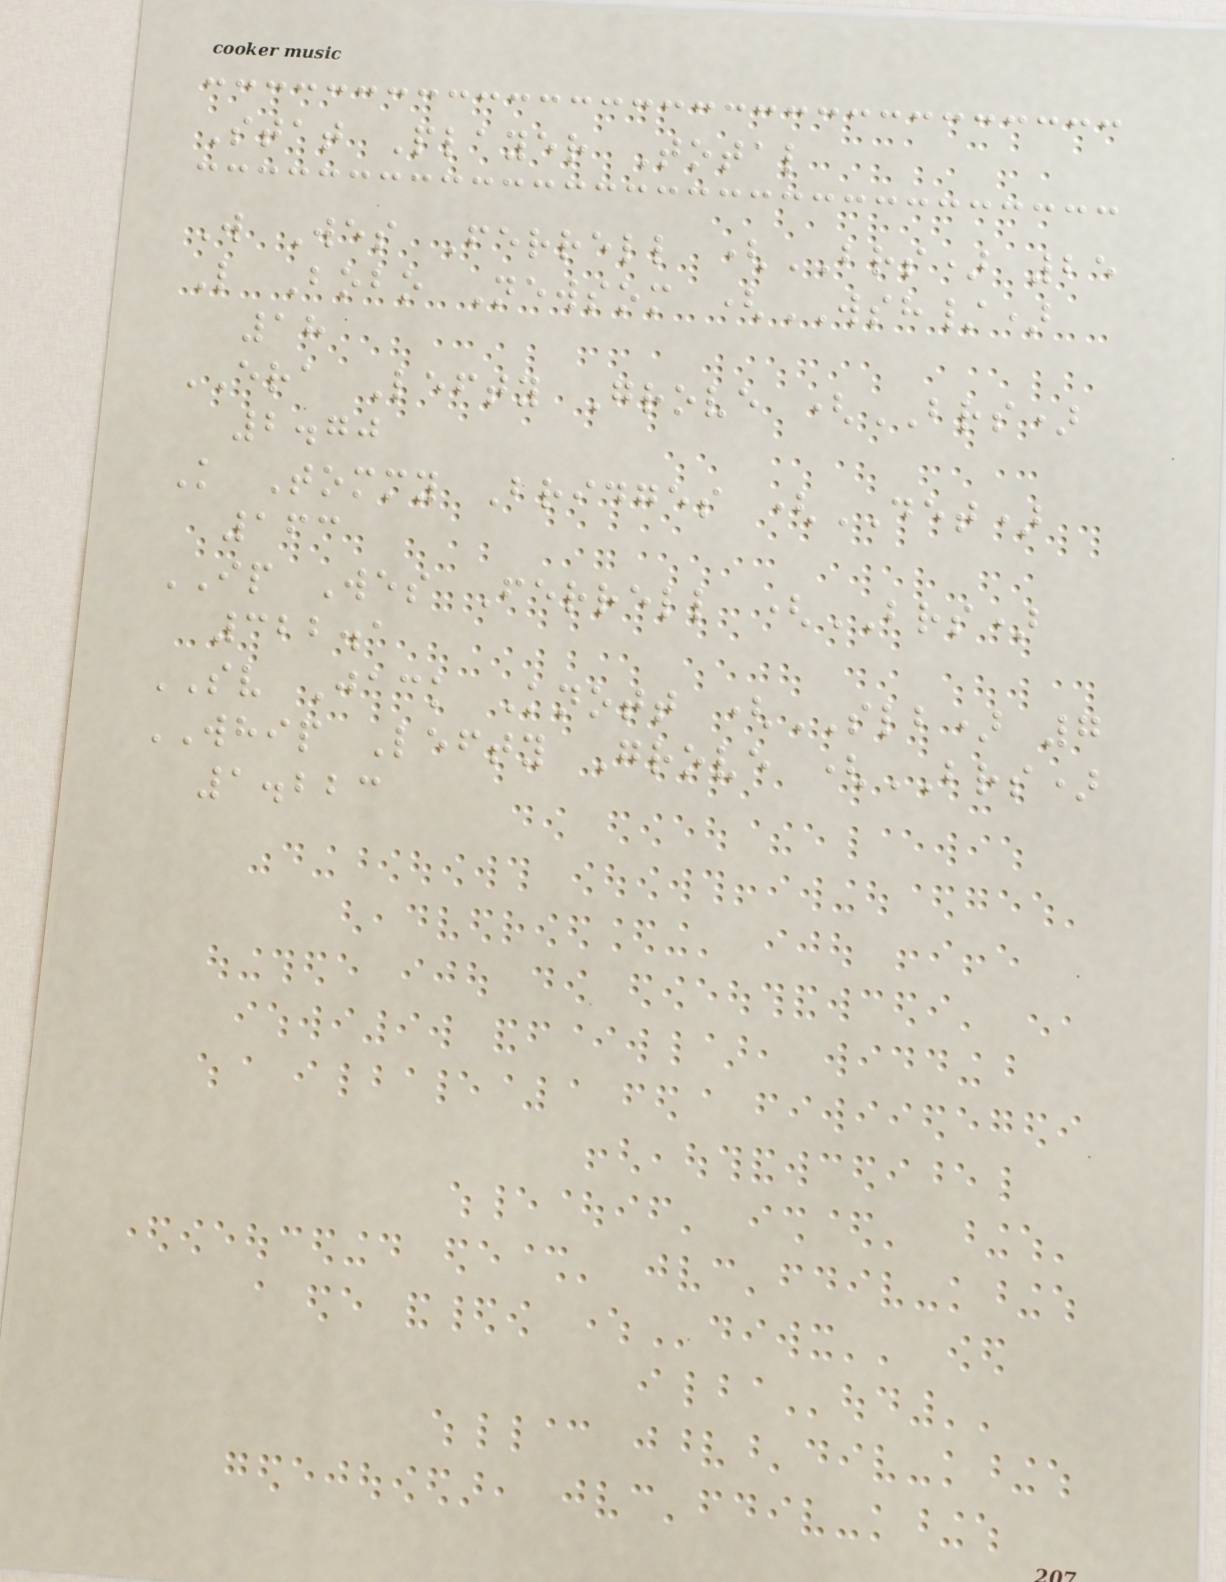Stat Player Total
W Wes Ferrell (BRS) 25
L Bobo Newsom (WSH/)
18
ERA Lefty Grove (BRS)
2.70
K Tommy Bridges (DET)
163
IP Wes Ferrell (BRS)
322.1
SV Jack Knott (SLB) 7
WHIP Lefty Grove (BRS)
1.223
